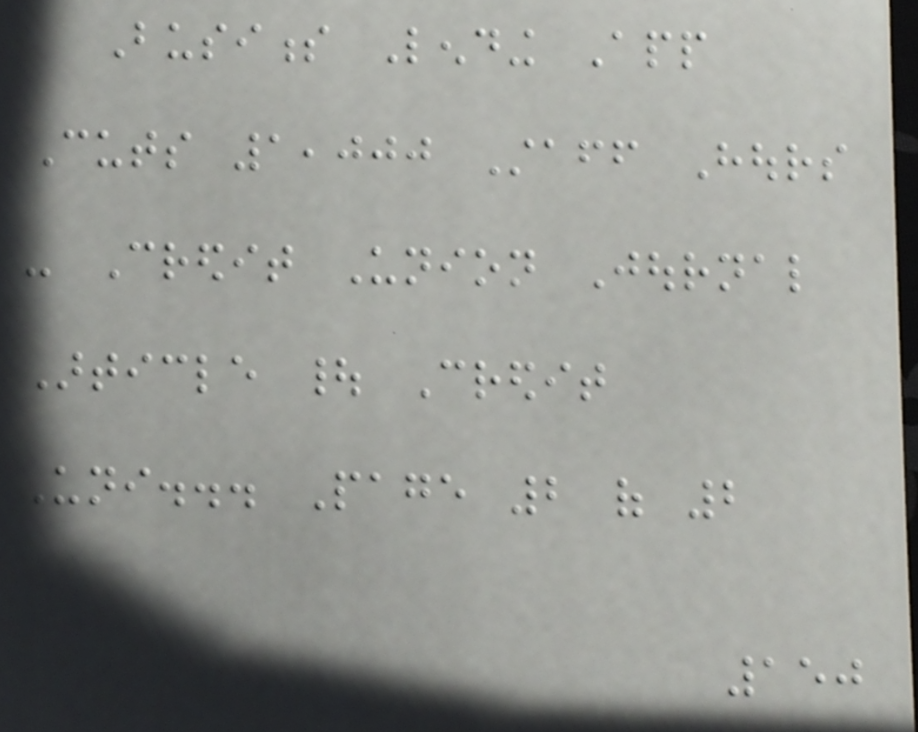Business Lending App
Cuts 1,000 Staff Hours
- Credit Union Journal
Article | Credit
Uni... Page 2 of 2
150
